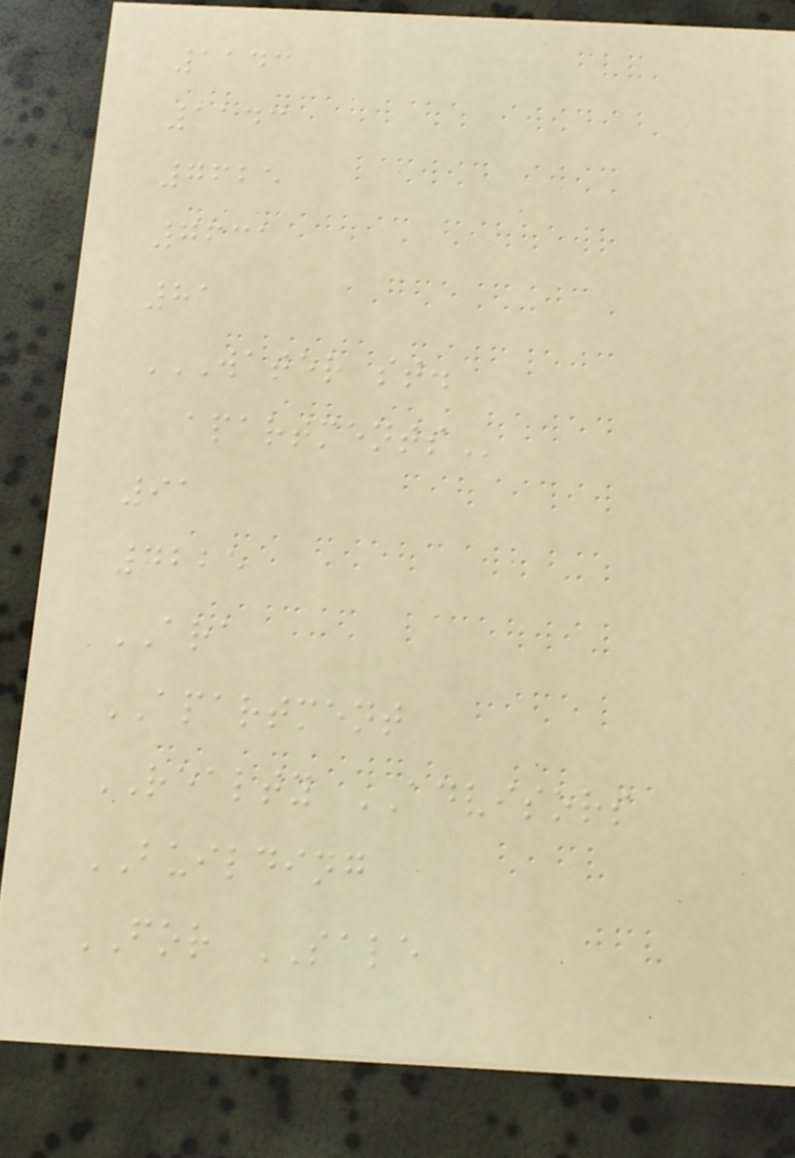1143
1143
7625
7631
81
WATER ST.
APARTMENTS
91
7225
ARA
APARTMENT
REALTY ADVISORS
BUILDING
FOR SALE
